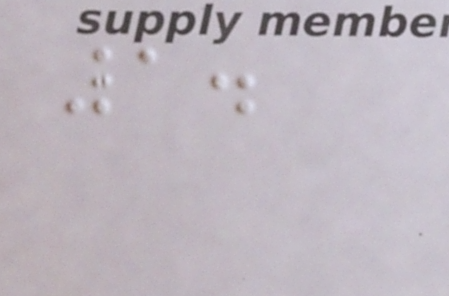1.
